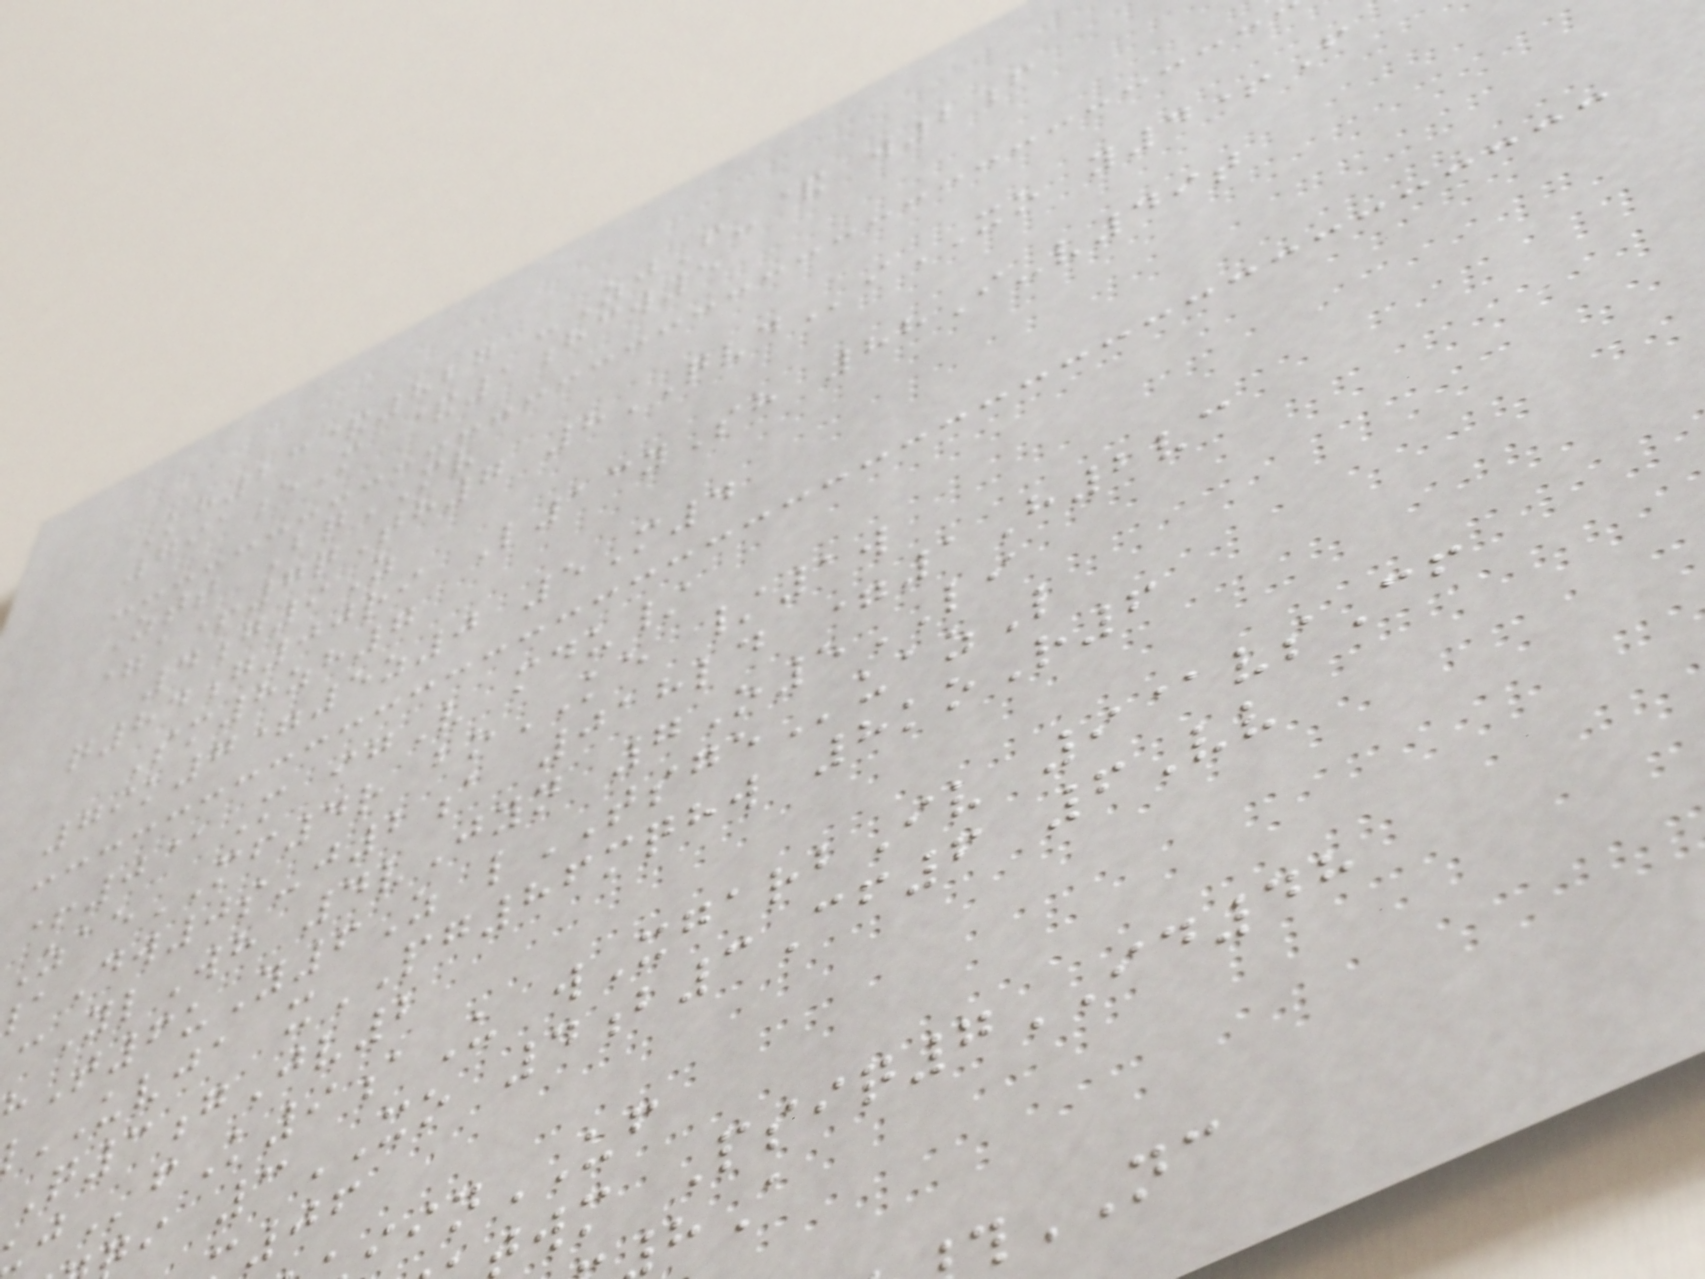Kh23&827 -ZjF-& w2f
791eM &1hcw5
Ztt BqMV
=a+7qTh7 8QVDiXO y4+F
4g9Z
q84g00ri L13ySh 88I-v49t
Sm8zh7
79k7=5z0 5M4
+0@M igV mdu/
ZaeMF4r boKE /1w
Dw0s-j2a 018ld =1H2vc
cYlWh 4vJyn 7O5LI
T6uY6Z lTSGEuazL
UVJA xPG86mqhw 8koR6
Q3gJv2
fK9aU wXgarbIv 9@vsCf
i 3XO 4b3Cf6 6Vv
iinUF
wm Psiq7ID48
